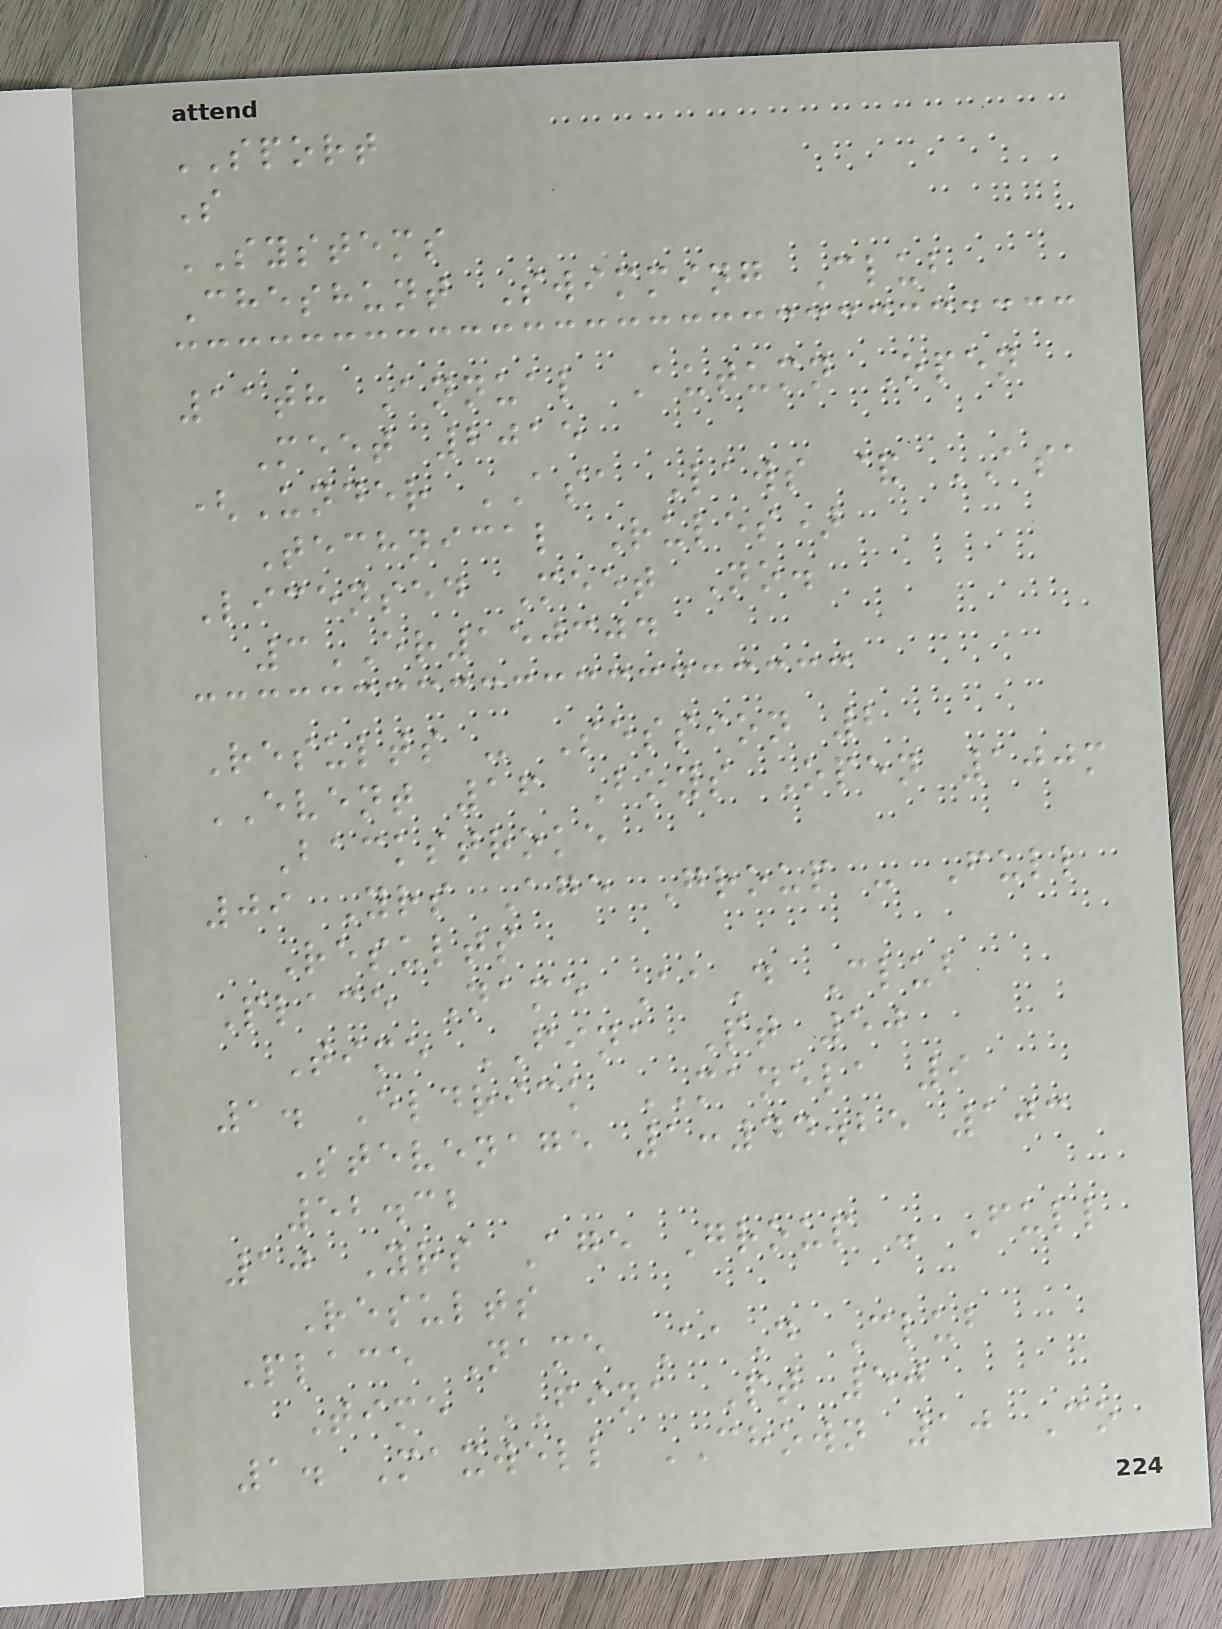SPORT
S
SYSTEMS
Cheshunt Swimming Club
11th Annual Autumn Open
Meet 2015
(Under ASA Laws & ASA
Technical Rules)
Licensed Meet No.
3ER150304
Results - Session 2
EVENT 16 Boys Open 100m
Backstroke
09 Yrs Age Group - Full
Results
Place Name AaD Club
Time FINA Pt 50
1. Eldrick MANELA 9
Stevenage 1:44.25 103
52.32
10 Yrs Age Group - Full
Results
Place Name AaD Club
Time FINA Pt 50
1. Maxwell CHOWN 10 Co
